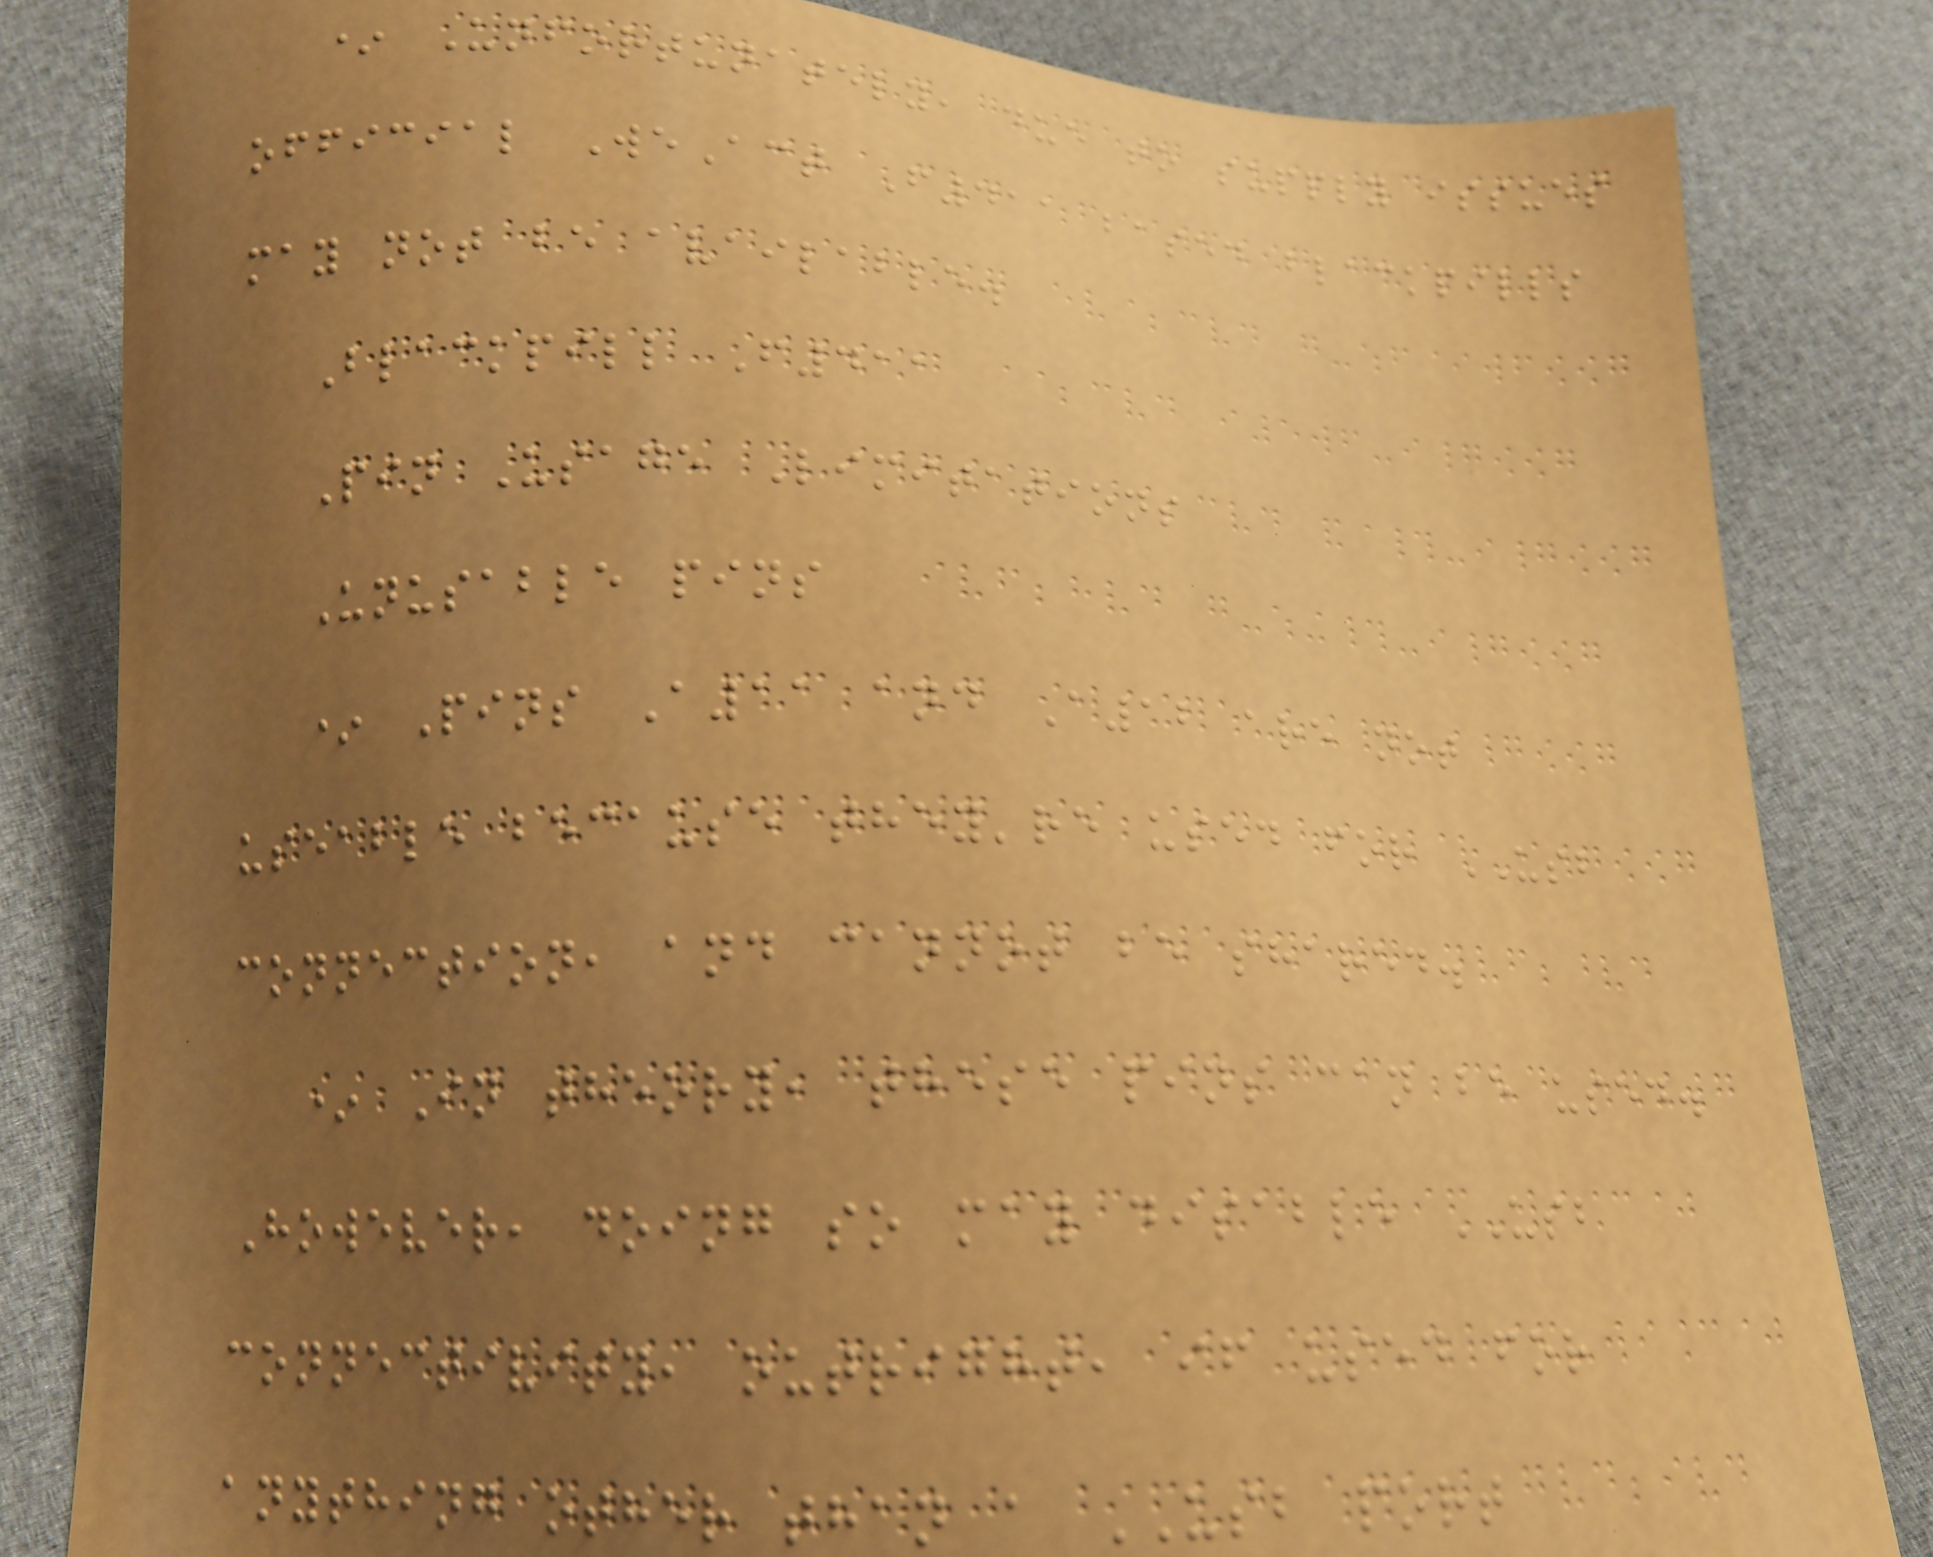* Unfortunately, due to supply issues
official WeAct F411 based blackpills
may not be available.
Blackpill F411
Pin Usage Limitations
Unusable pins
* Pins A11 and A12 are not
useable because they're used for USB
connection, and cannot be shared.
* In theory, these pins can be used.
However, doing so may disable USB
connectivity, outright, if used for
anything other than a USB port
